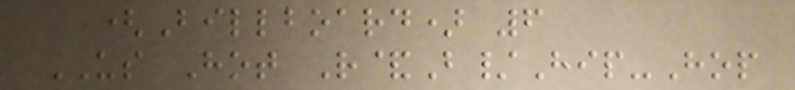(Billboard) 6
US Hot R&B/Hip-Hop
